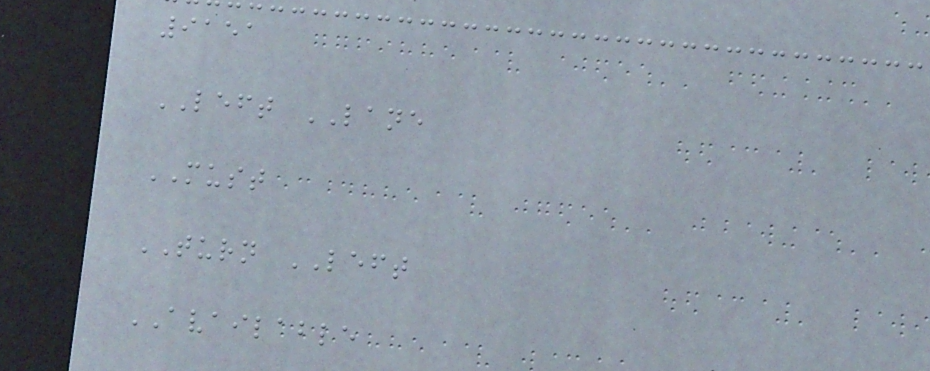9151
LEFT LANE
MUST
TURN LEFT
AVAILABLE
